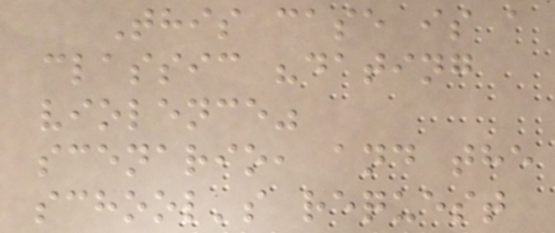This case is a
classic "dating
violence"
scenario, and the
school's request
